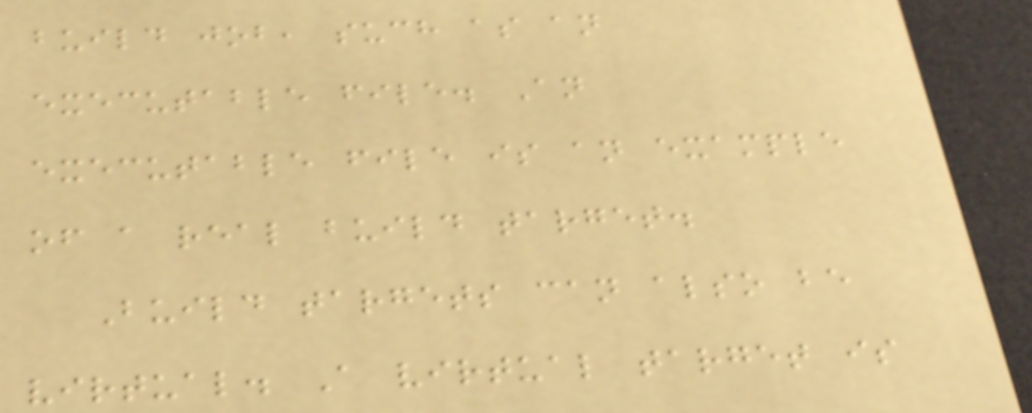build job, such as an
executable file. An
executable file is an example
of a real build target.
Build targets can also be
virtual. A virtual target is
